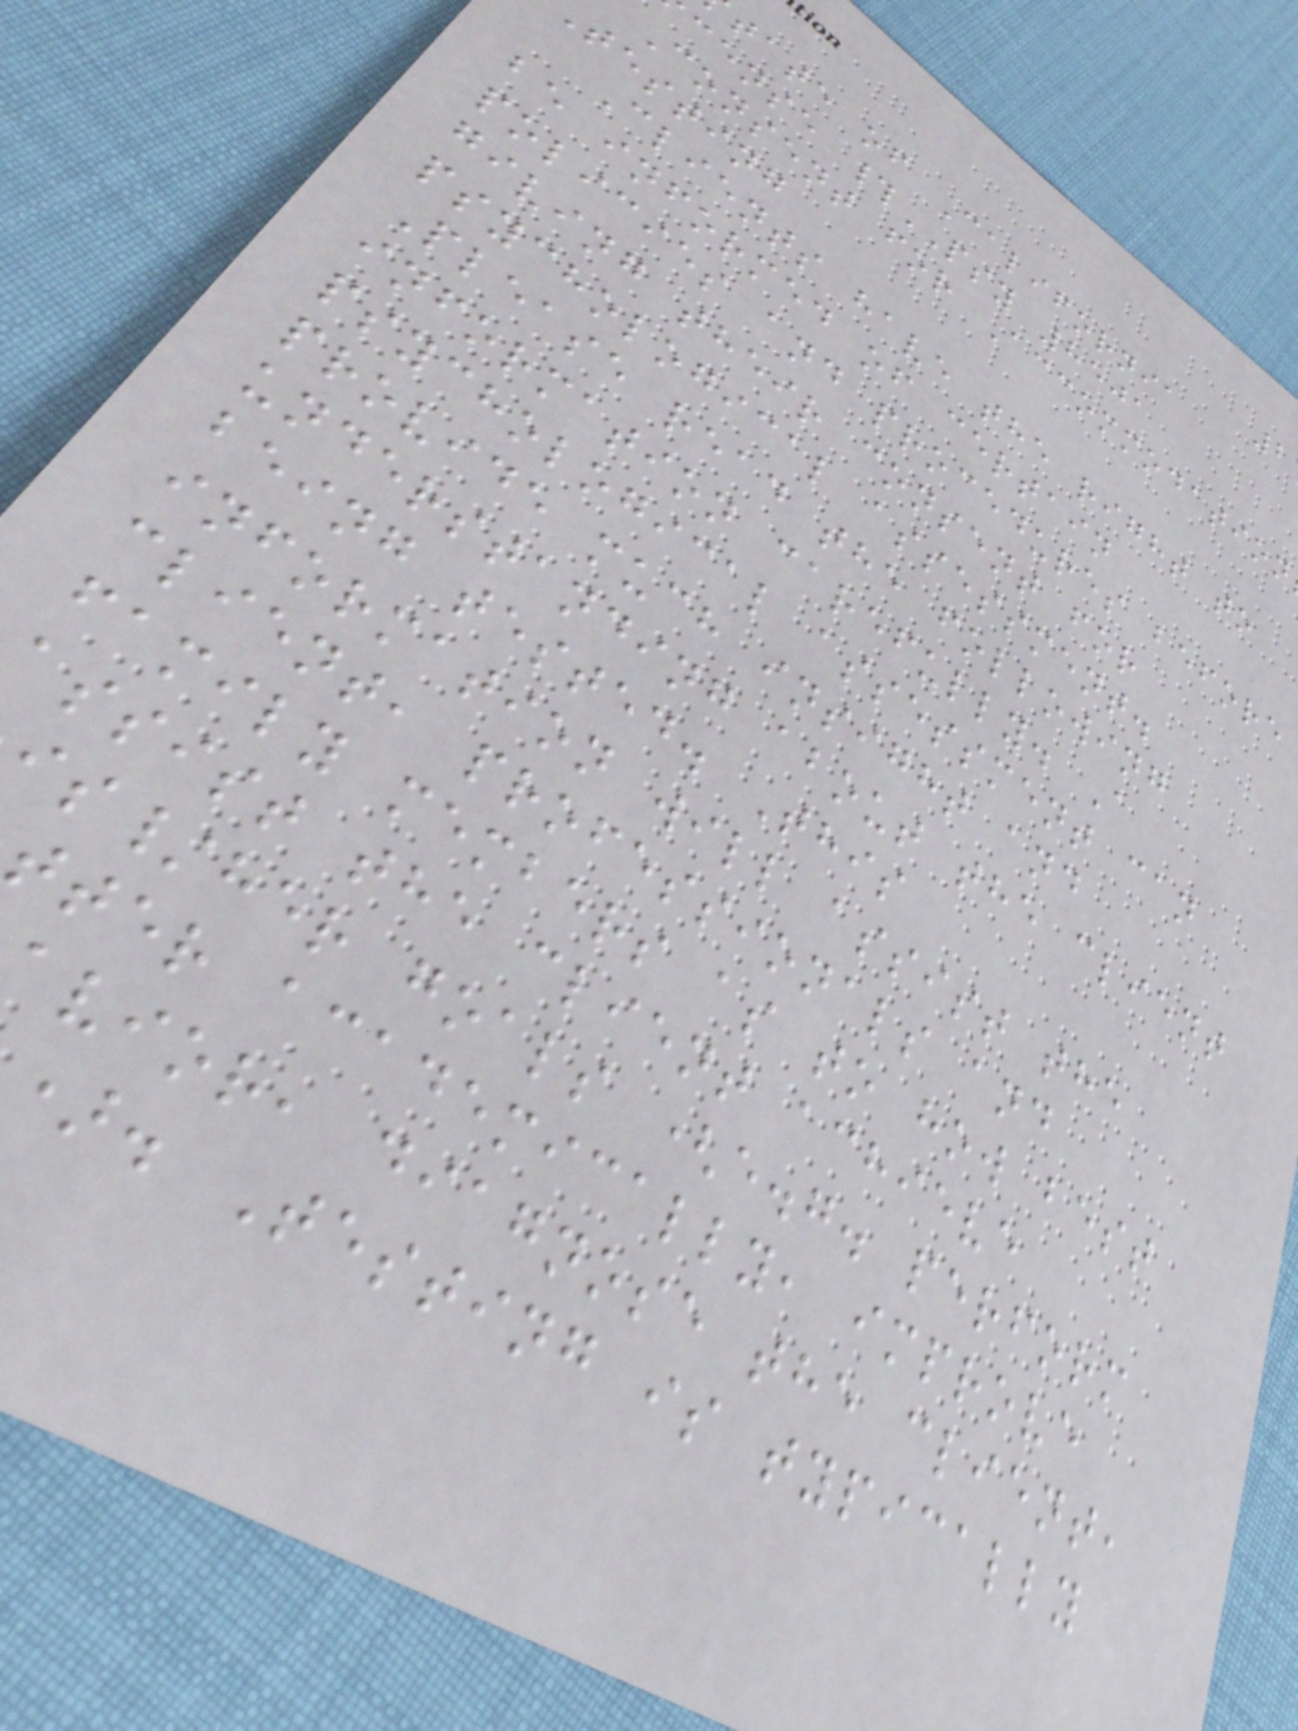tate of California
cense #PSY 8501
Consent for Accommodation
testing
Clients have the right to
be informed of certain
policies and procedures before
giving their consent for
psychological assessment.
Please read the following
information carefully. A
psychological assessment can
provide much insight and
understanding about the client
being tested. This
information will assist the
client, professionals and
family members as to how best
assist the client achieve
is/her goals (e.g. perform
tter academically, improve
avior, diagnose the client,
). Testing is typically
